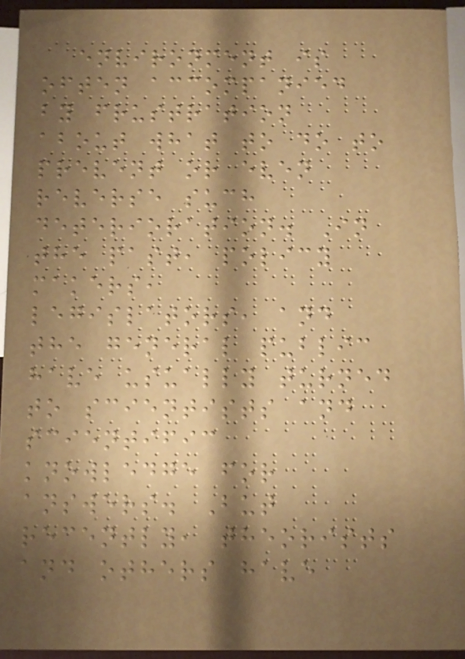environment is
often accompanied
by frustration
about what to do to
prevent or even
reverse such
deterioration. In
the past, policy
makers,
legislators, and
the general public
have usually turned
to scientists and
scientific
knowledge for
answers. But
recently, theorists
and others have
